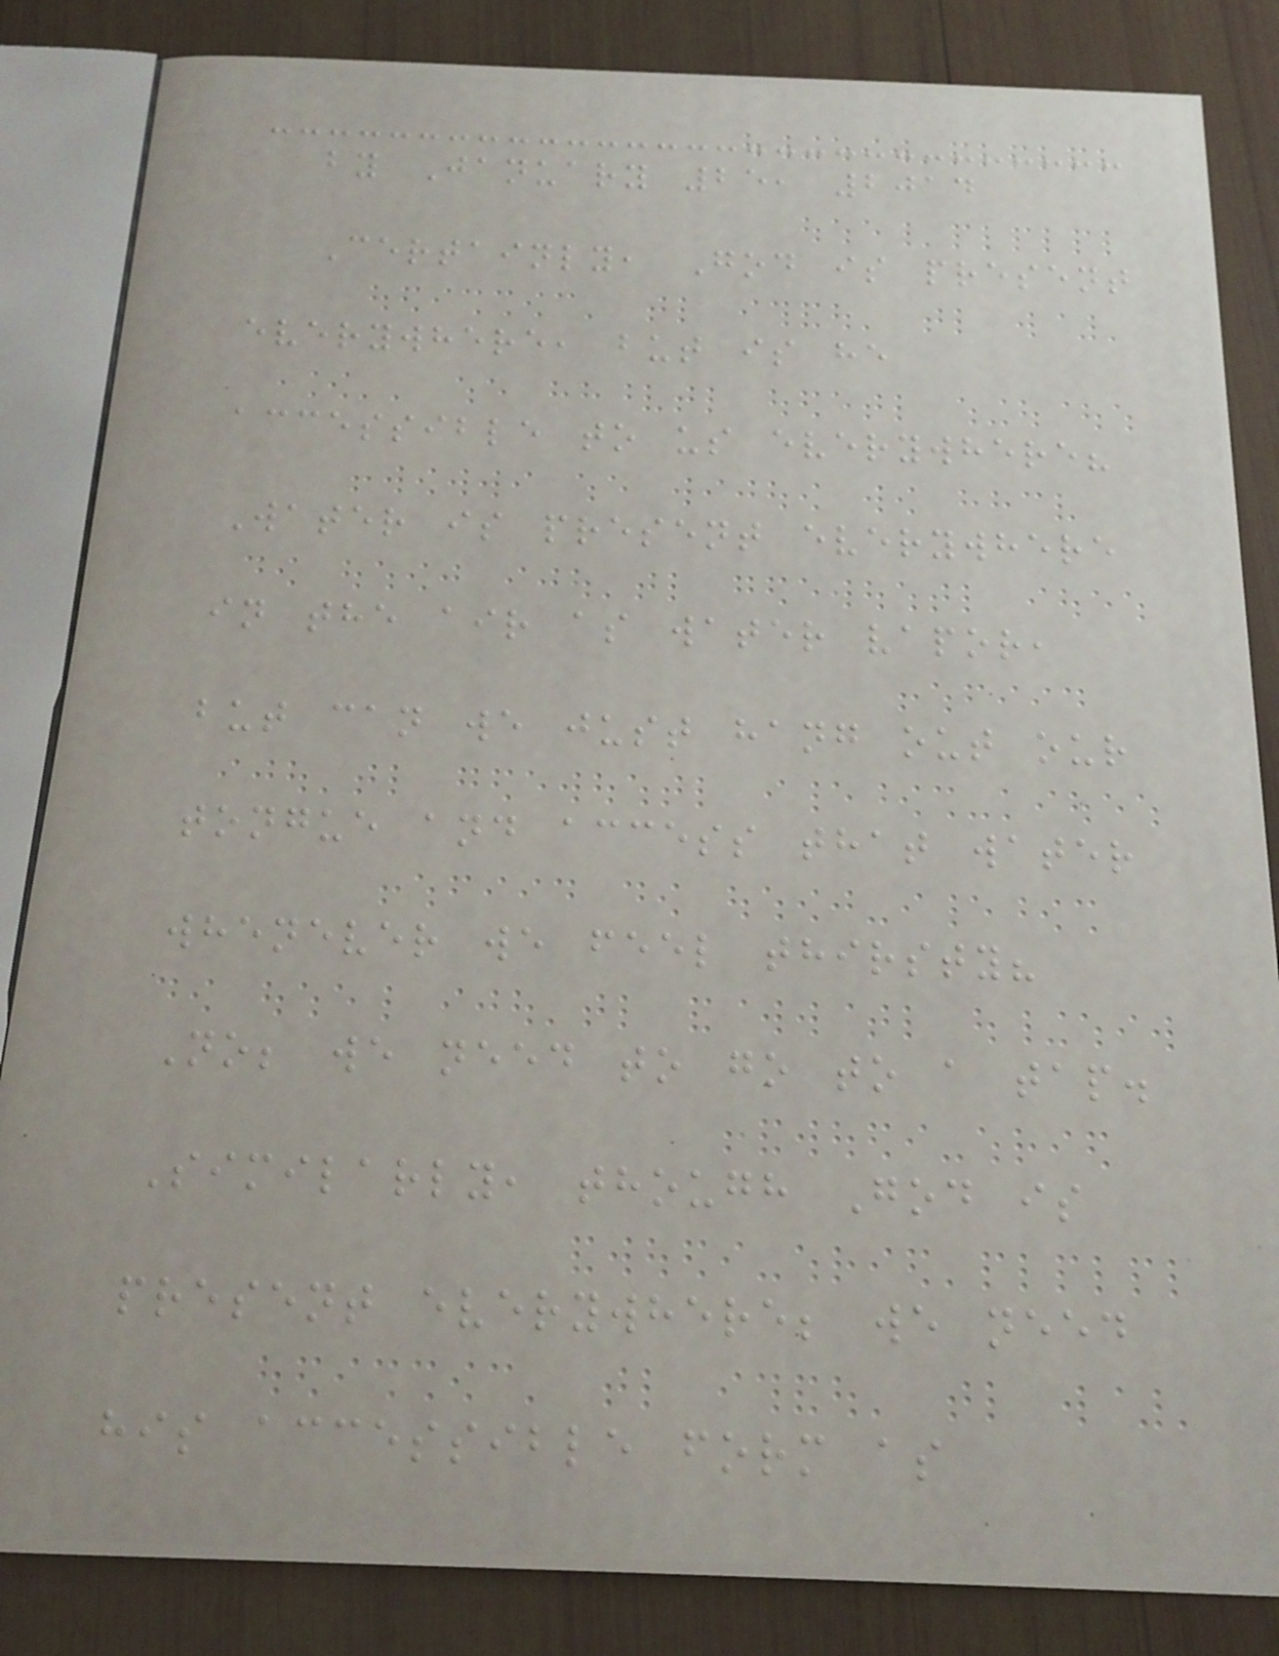by January 25, 2014
Certainly, God is present
everywhere, but is he
accessible to us everywhere?
Water is present everywhere
in the air as water vapor,
but can we just hang out our
tongue and access that water
whenever we feel thirsty?
No; we need to go to a tap.
Similarly, though God is
present everywhere; we need
his accessible form as
